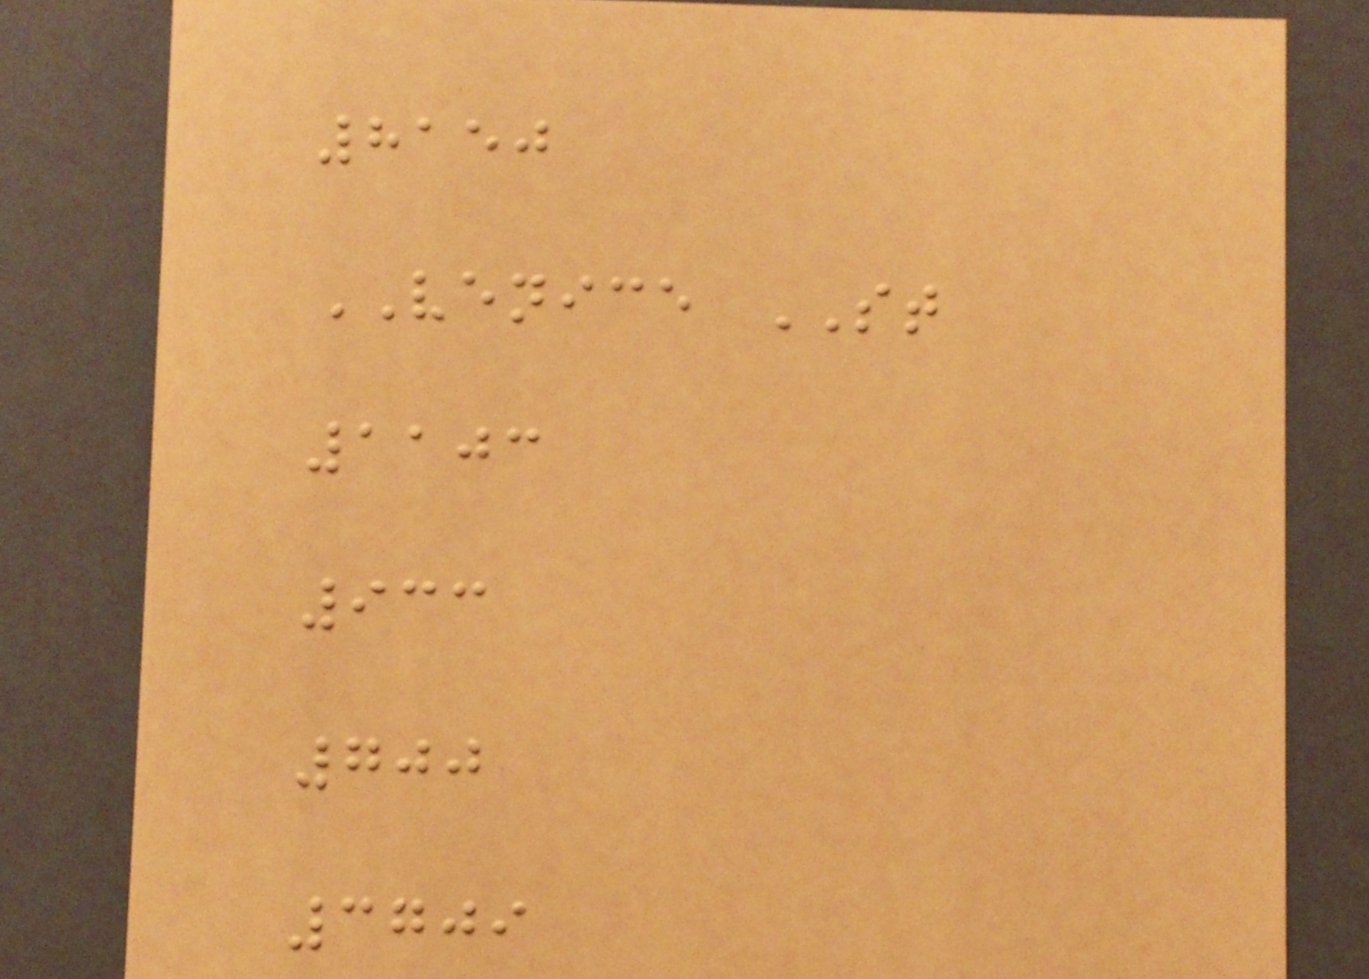8150
VENICE ST
1103
933
700
3709
